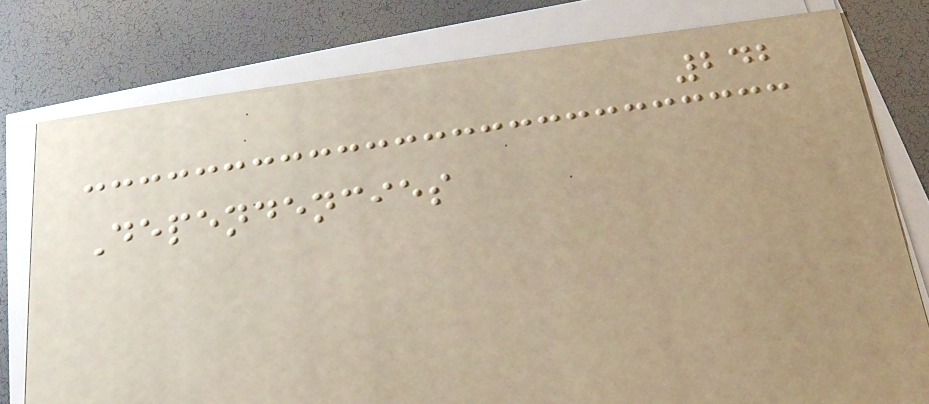242
Dependencies
